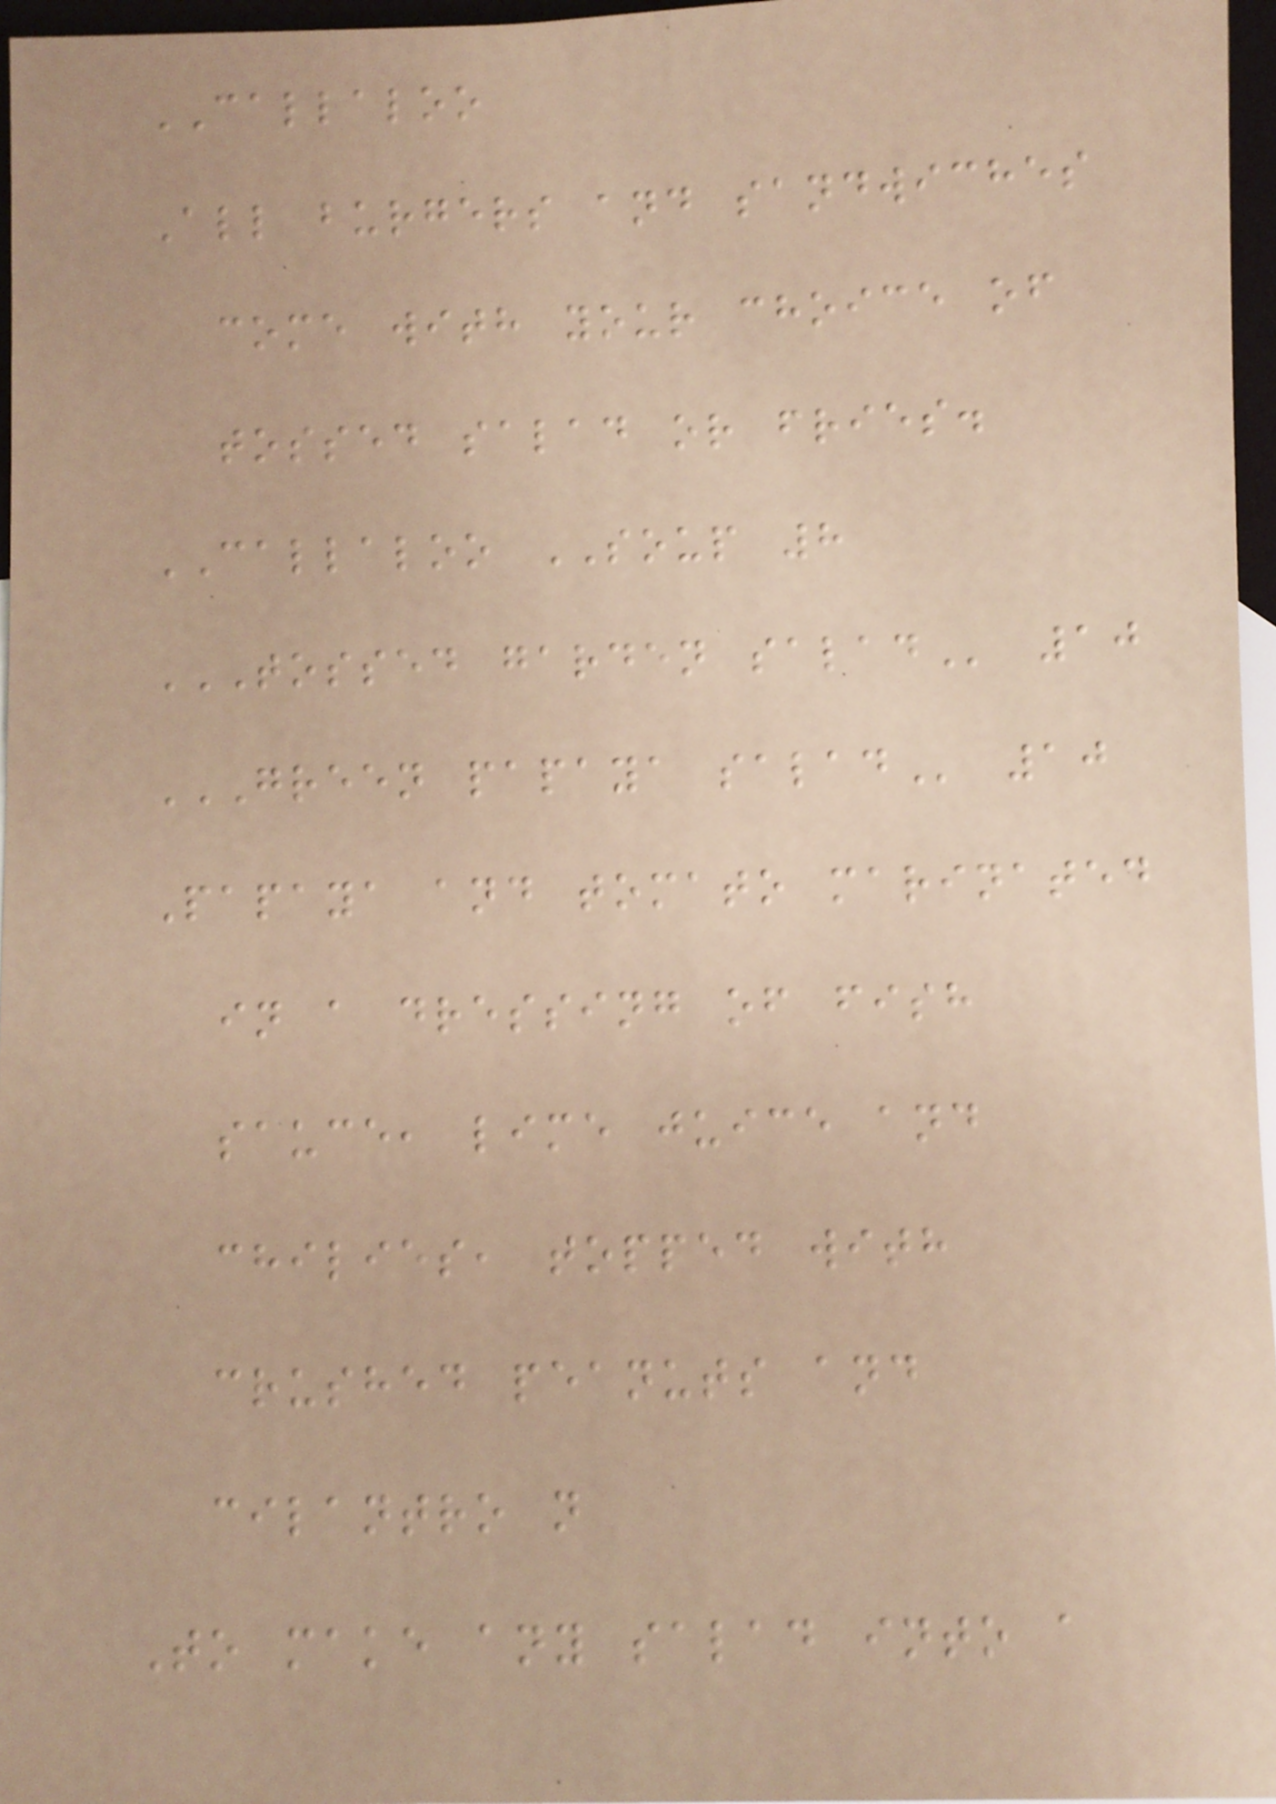CALLALOO
All burgers and sandwiches
come with your choice of
tossed salad or fries.
CALLALOO SOUP 8
TOSSED GARDEN SALAD 10
GREEN PAPAYA SALAD 10
Papaya and tomato marinated
in a dressing of fish
sauce, lime juice and
chilies, topped with
crushed peanuts and
cilantro n
To make any salad into a
